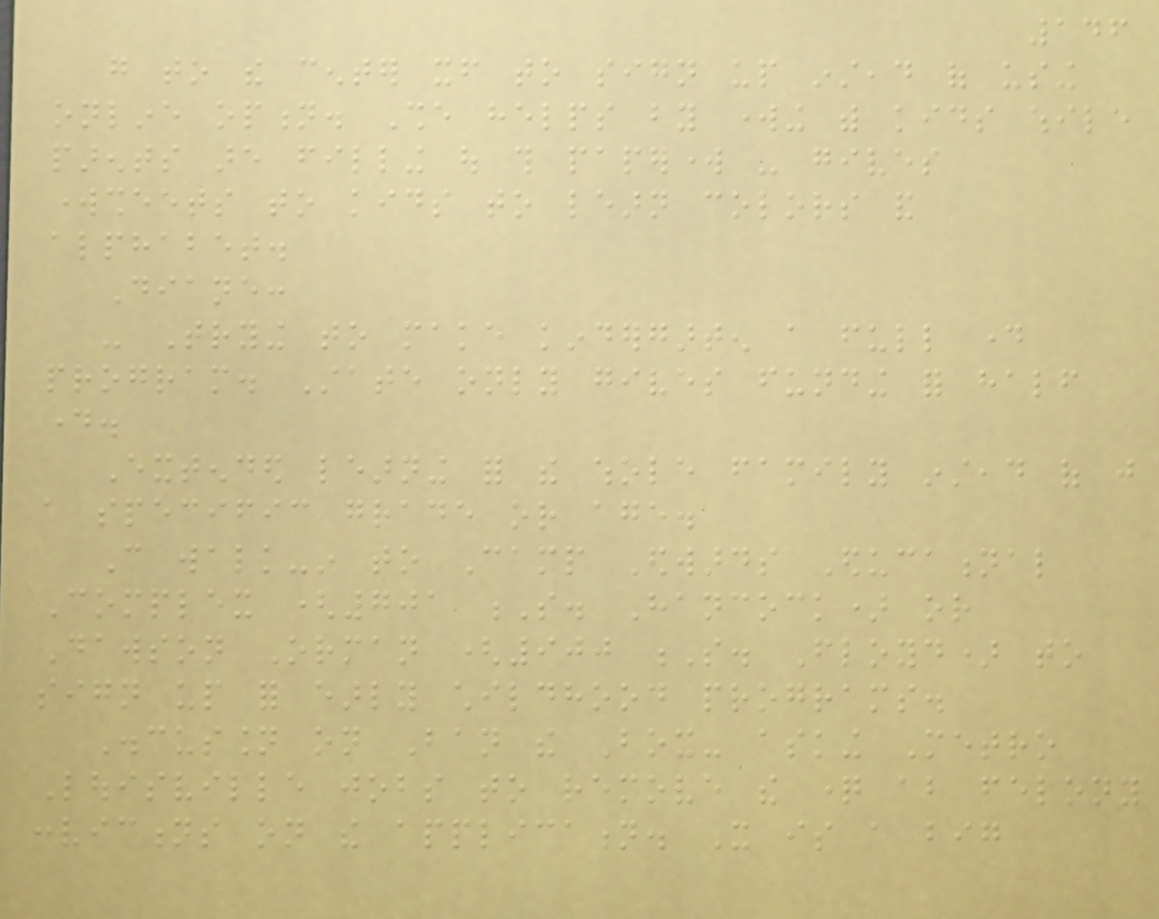146
go to the center itself to sign up instead of using
online option. She helps by working with kids while
parents are filling out this paperwork - gives
worksheets to kids to learn colors and
alphabet.
Diane:
- Trying to make kindergarten a full day
program. State only gives funding for half
day.
Extended learning for the whole family instead of just
a specific grade or age.
Can walk-in to Camp Edwards Educational
Complex (701 S. Hancock) or
Dawson Orman (900 S. Floyd) to
sign up for early childhood programs.
Discussion on Ban the Box- asking Metro
Louisville jobs to remove the question about felony
convictions on the application. It is a big
